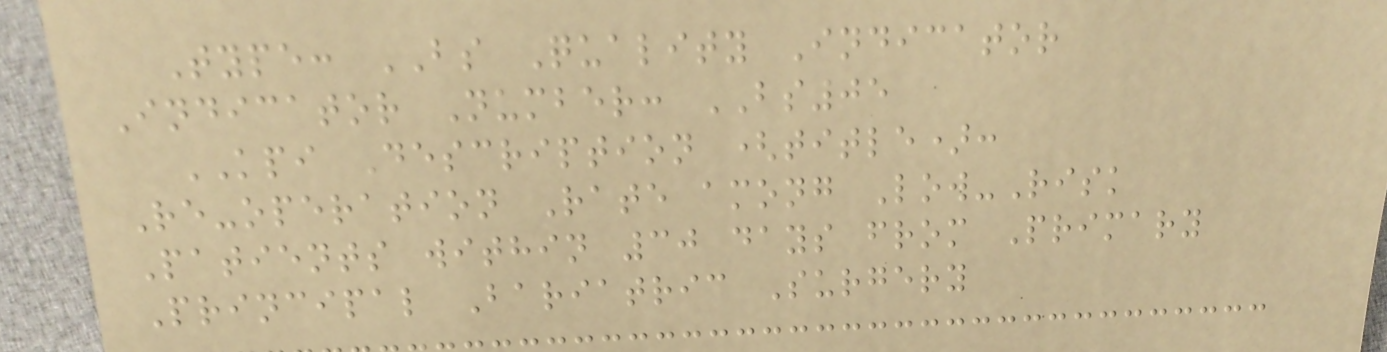Type: BS Quality Indicator
Indicator Number: BS05
KPI Description (title):
Re-operation Rate among Low-Risk
Patients within 30 days from Primary
Principal Bariatric Surgery
